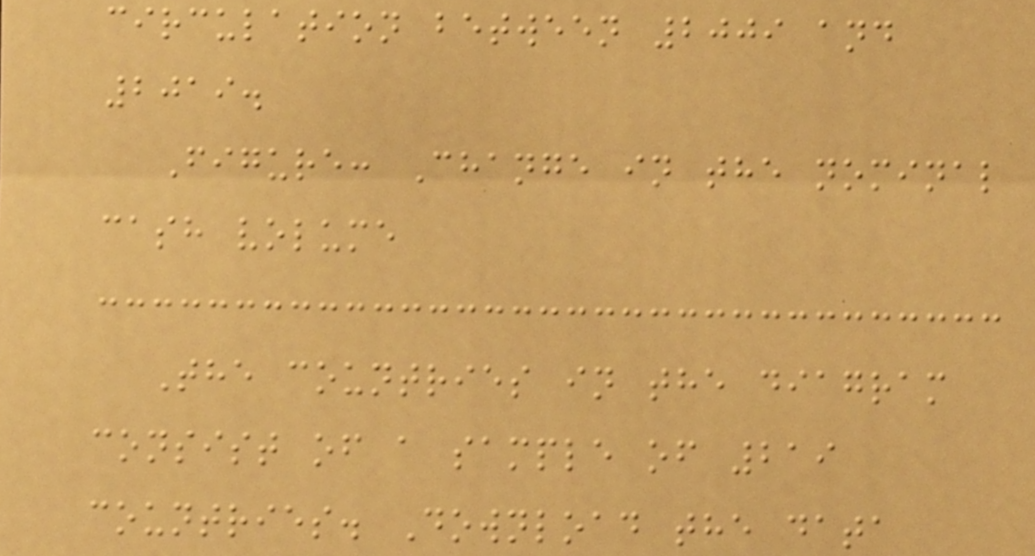circulation between 2009 and
2019.
Figure: Change in the nominal
cash volume
The countries in the diagram
consist of a sample of 219
countries. Download the data
